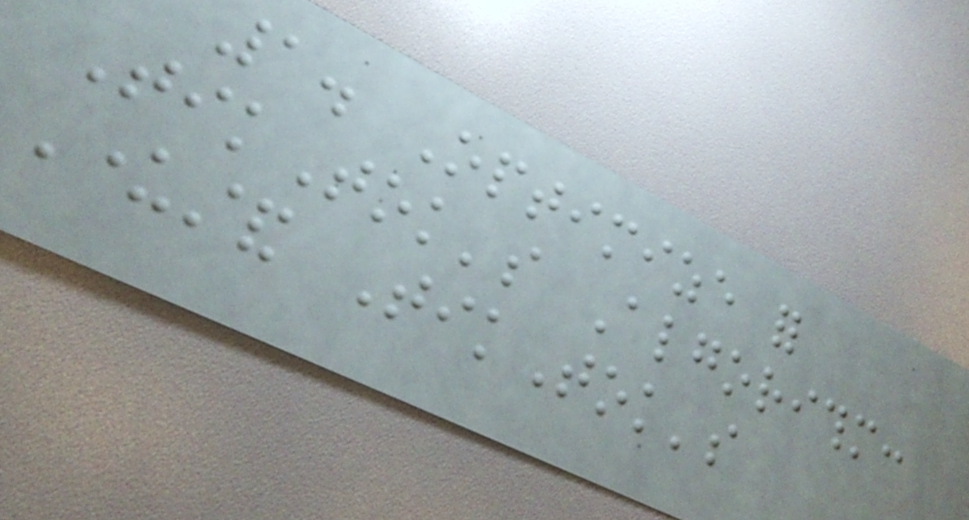1. Optimize for
TikTok's Algorithm:
Understand TikTok's
